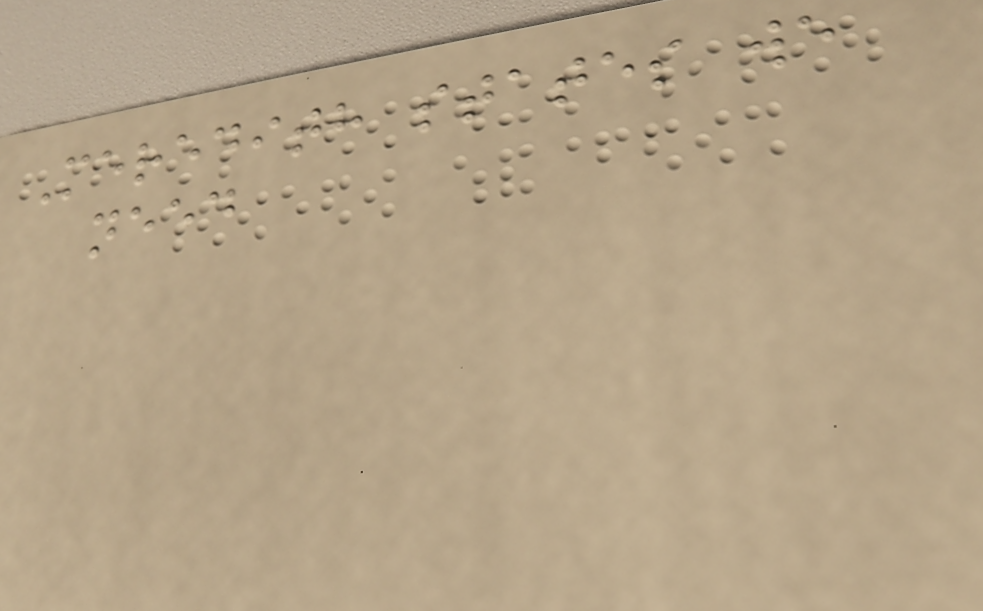Meredith states we
need
